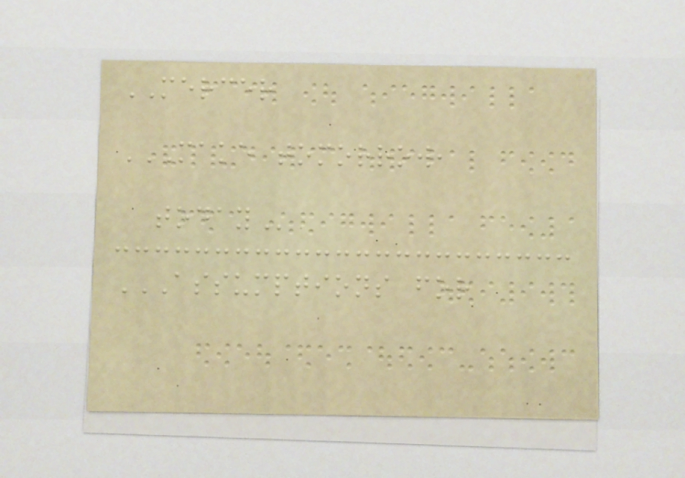MERCER
MAKE TOMORROW,
TODAY
ASSUMPTIONS FOR
